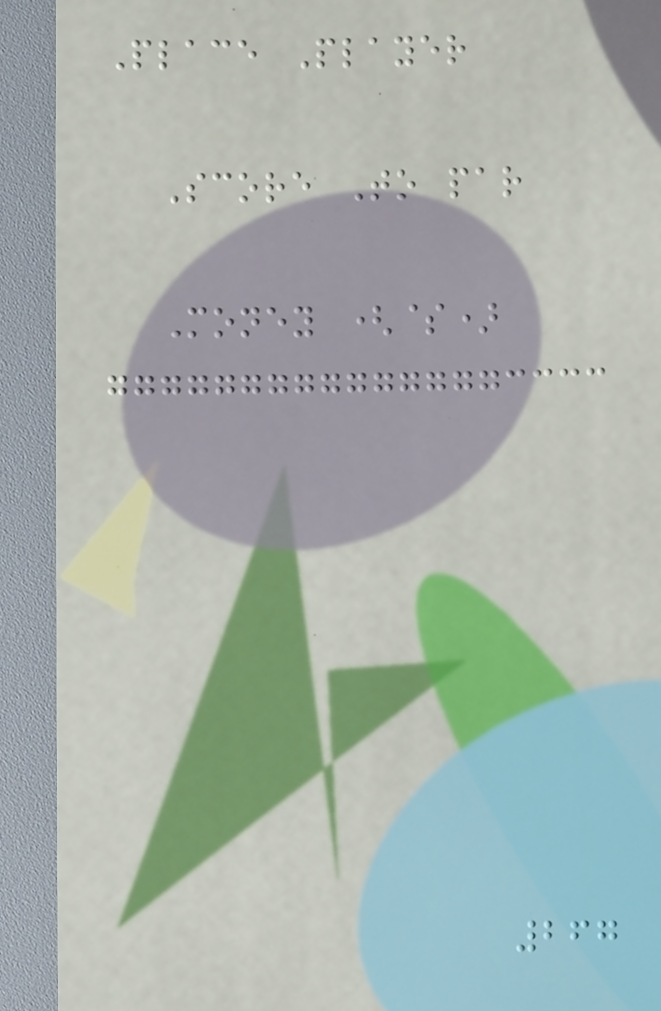Place Player
Score To par
Money ($)
267
